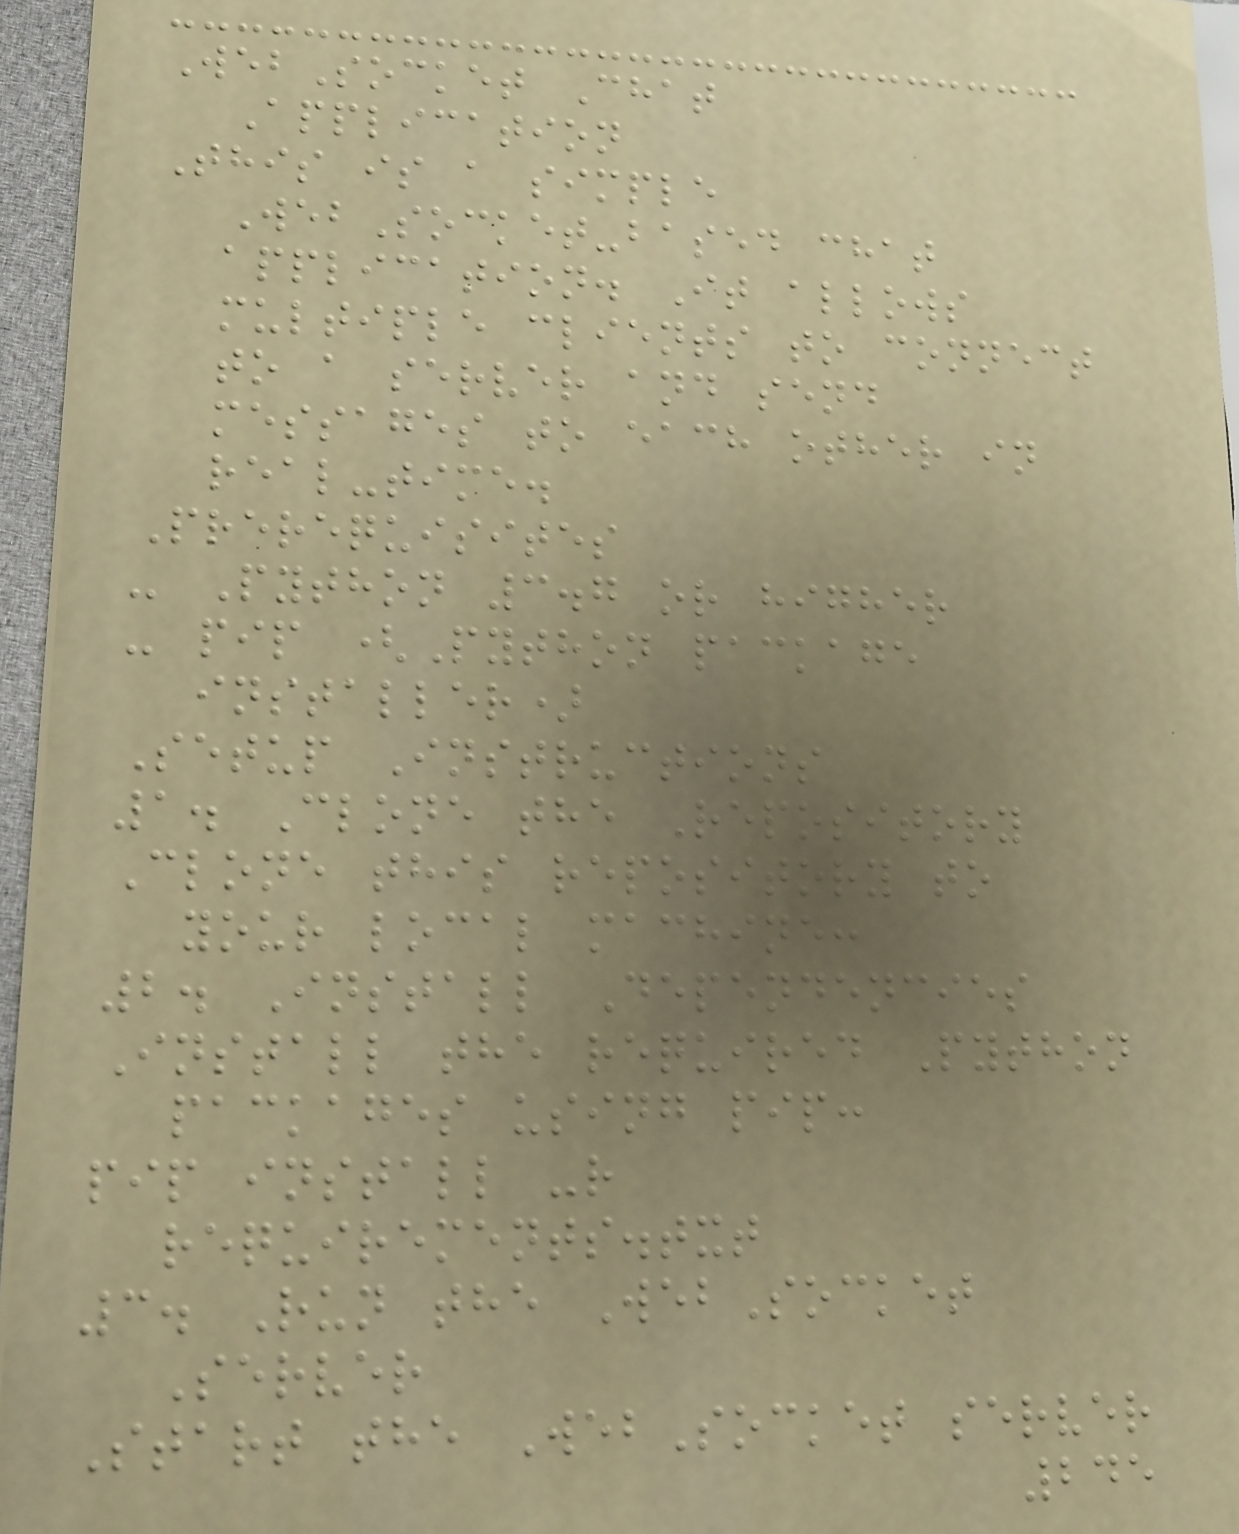WebSocket Chat
Application
This is a simple
WebSocket-based chat
application. It allows
multiple clients to connect
to a server and send
messages to each other in
real-time.
Prerequisites
- Python 3.7 or higher
- pip (Python package
installer)
Setup Instructions
1. Clone the Repository
Clone this repository to
your local machine:
2. Install Dependencies
Install the required Python
packages using pip:
pip install -r
requirements.txt
3. Run the WebSocket
Server
Start the WebSocket server
245
